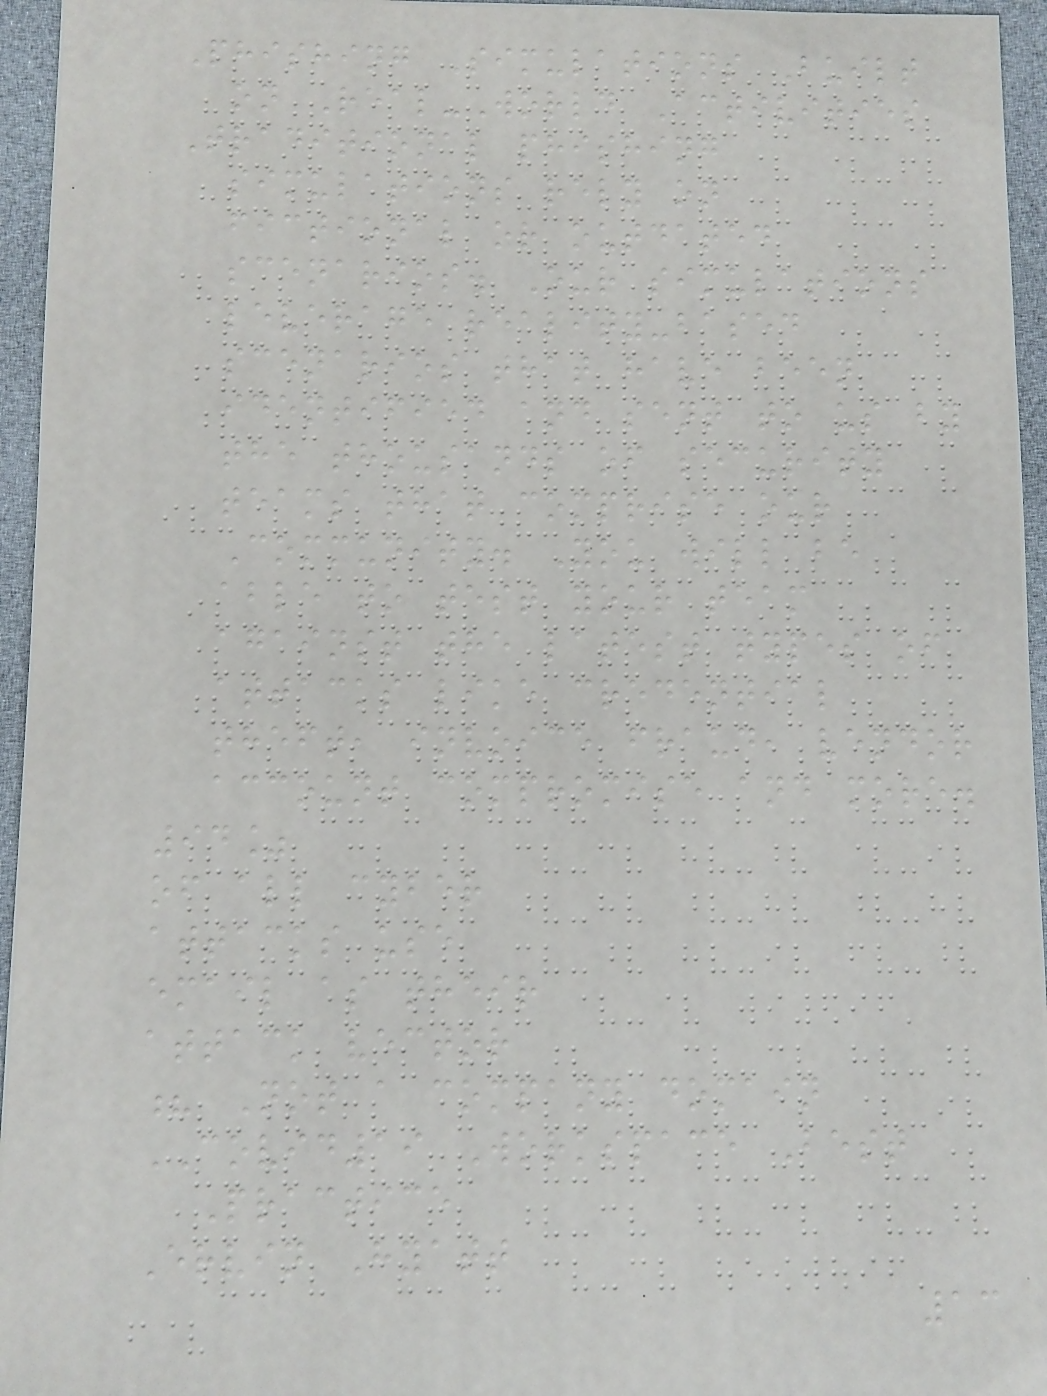Phishing Simulations Built
on Real-World Activities
Traditional phishing
simulations rely on
fictional or outdated
scenarios. Our simulations
leverage reality-based
scenarios that have been
identified and sent to us by
the thousands of security
teams that comprise our
Community. You will be
able to test your team
against the latest types of
attacks like credential
theft, invoice fraud, vendor
account compromise and more.
94%
of all cyber
attacks use
email as their
attack vector
? Not a company domain
COVID19 Workspace Best
Practice
Ervin Hyatt
13
